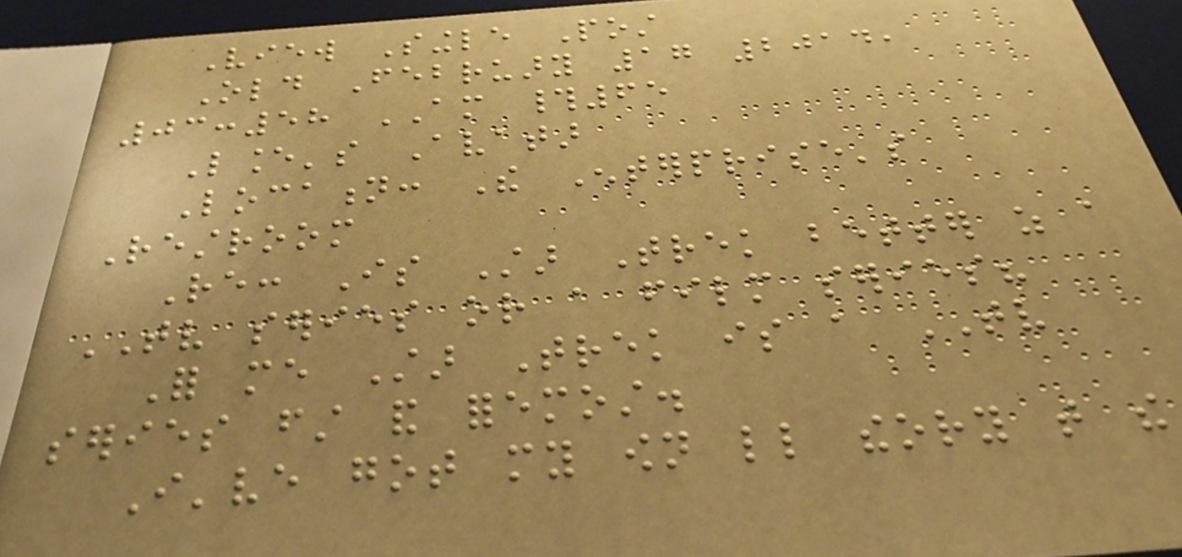View Single Post
Old February 17 2014,
03:58 AM #65
Lance's Avatar
Location: The Enterprise's
Restroom
Re: Is Star Trek better as a
TV series or a film series?
For me Star Trek is a TV
series first and foremost.
I've got my own little theory that the
